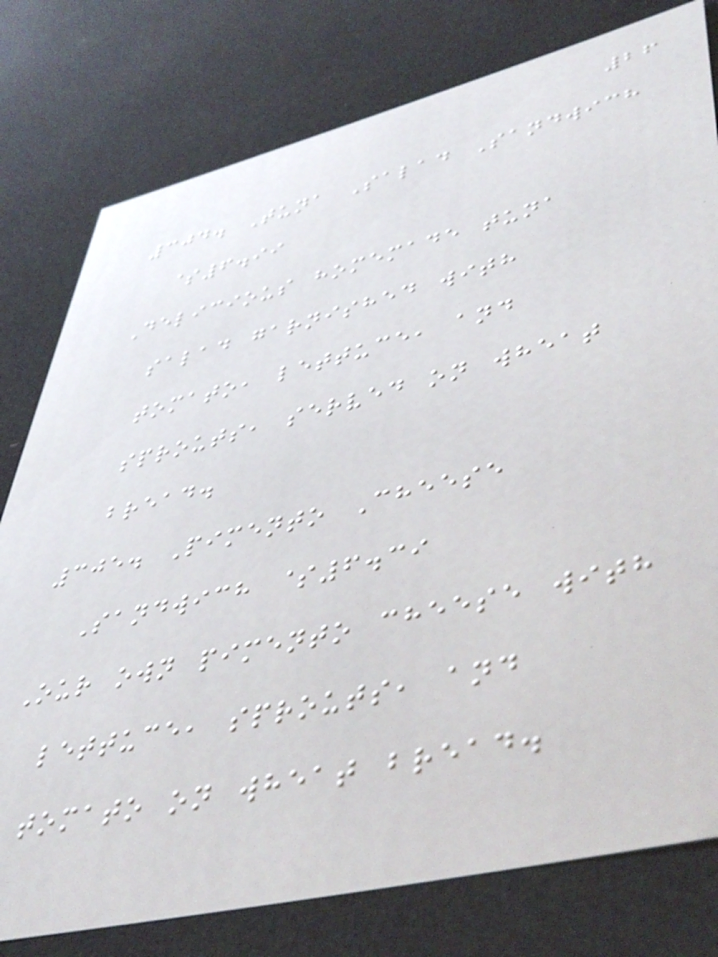26
304. Tuna Salad Sandwich
$6.99
Delicious homemade tuna
salad garnished with
tomato, lettuce, and
sprouts, served on wheat
bread.
305. Pimento Cheese
Sandwich $6.39
Our own pimento cheese with
lettuce, sprouts, and
tomato on wheat bread.
